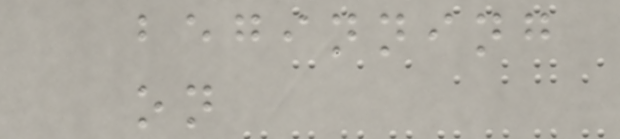beginning
on
